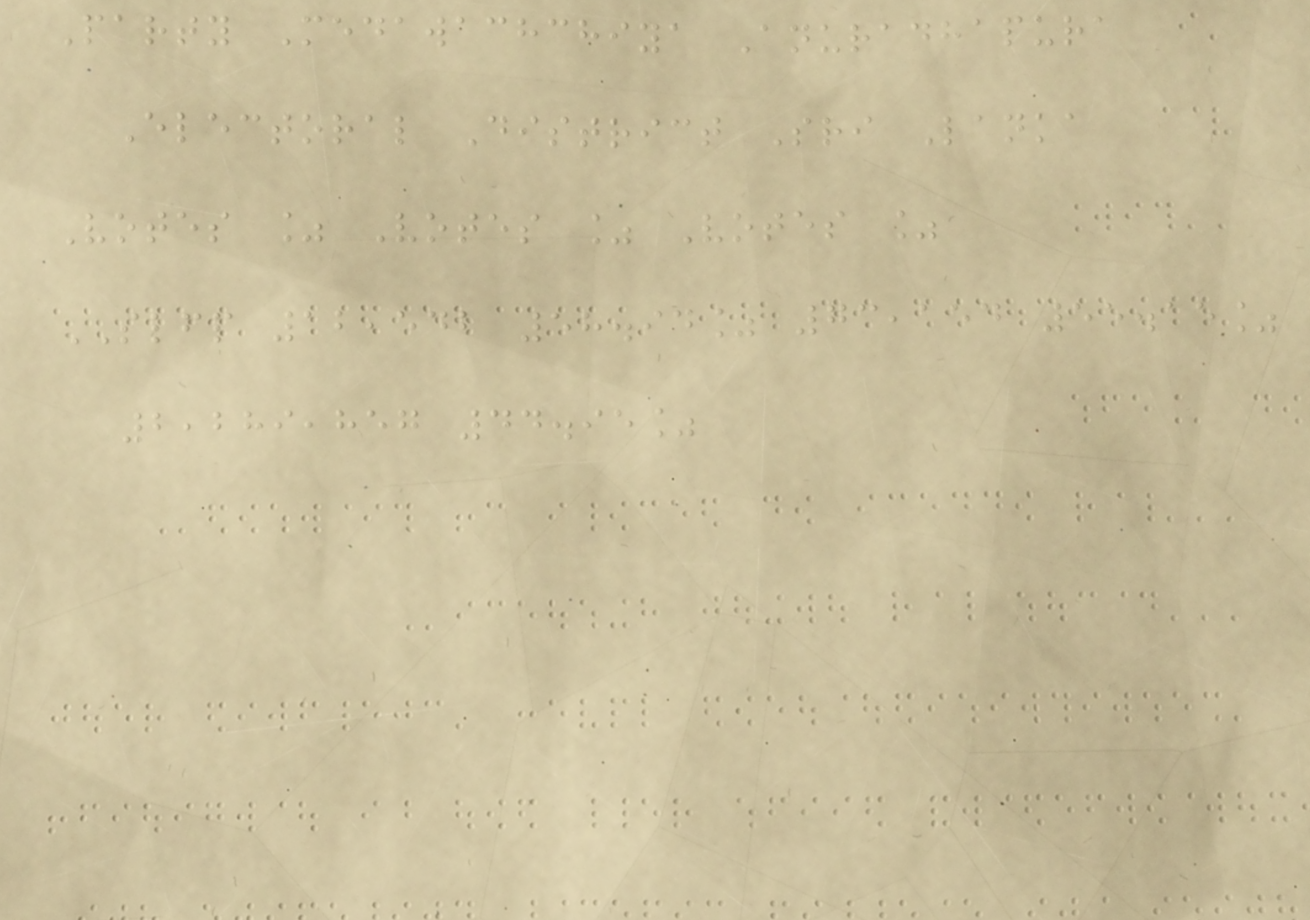Party Medawachchiya Anuradhapura
Electoral District Sri Lanka
Votes % Votes % Votes %
SLFP 12,542 58.94% 73,154 55.15%
2,289,857 44.95%
